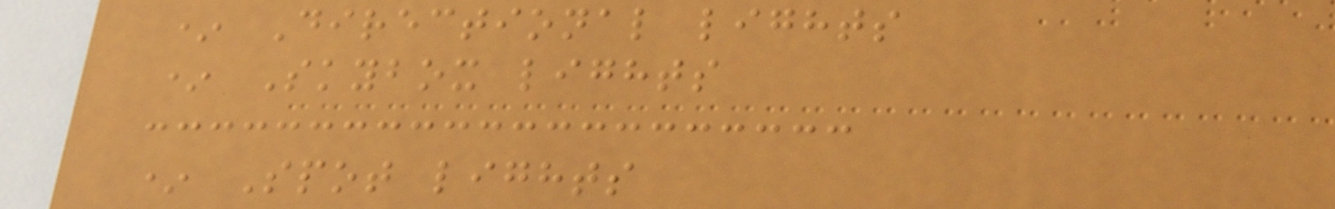* Directional lights
* Skybox lights
* Spot lights
